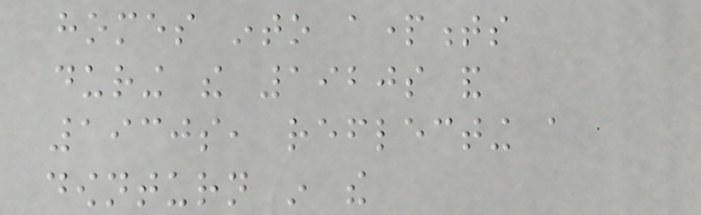homes into apartments
during the 1920s and
1930s, reflecting a
downturn in the
